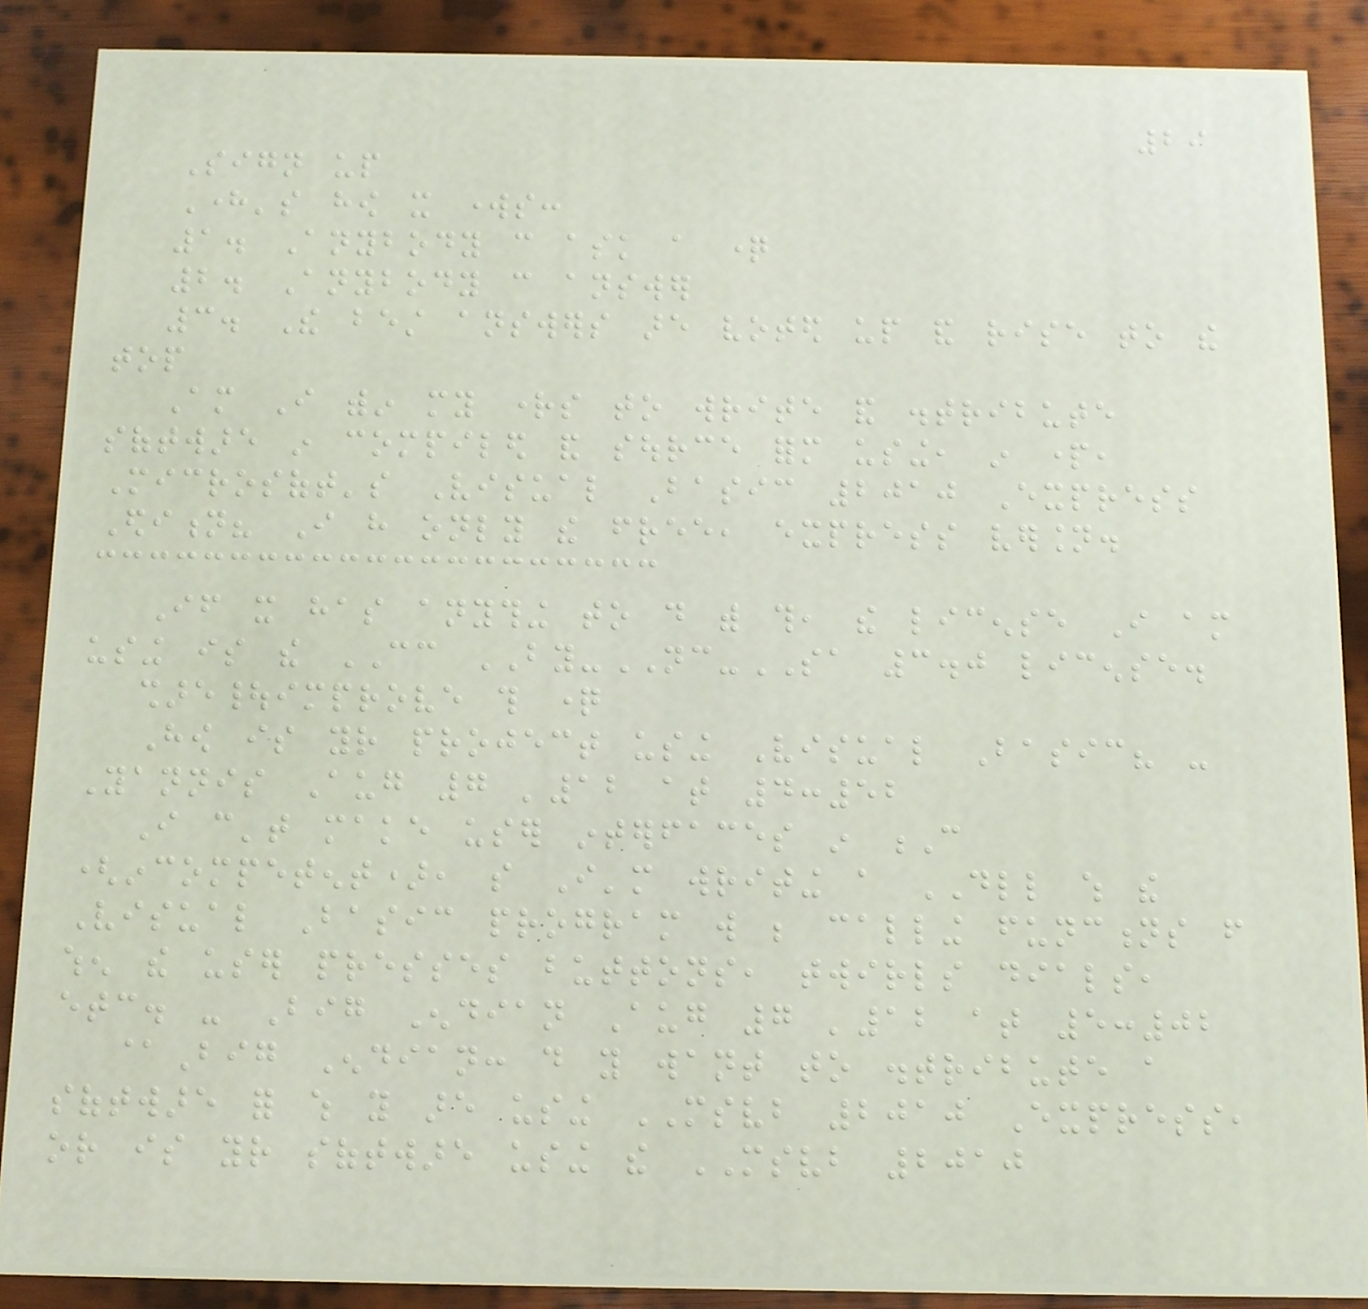29
Sign up
Here's how it works:
1. Anybody can ask a question
2. Anybody can answer
3. The best answers are voted up and rise to the
top
Am I within my rights to write and distribute
software in compiled and source form using, in part,
Microsoft's Visual Basic 2010 Express
Edition? I have only the free, express version.
If it has anything to do with this, the license I am
using is the CC BY-NC-SA 3.0 license.
share|improve this question
How is your project using Visual Basic? -
Yannis Aug 7 '12 at 4:52
I can't make user interfaces in C
(incompetent), so I'm writing a DLL which the
Visual Basic program will be calling functions from
when the user presses buttons, twirls dials,
etc. - Big Endian Aug 7 '12 at 5:02
@Big Endian: do you want to distribute a
software for which you are using MSVB 2010 Express,
or is your software using the MSVB 2010
